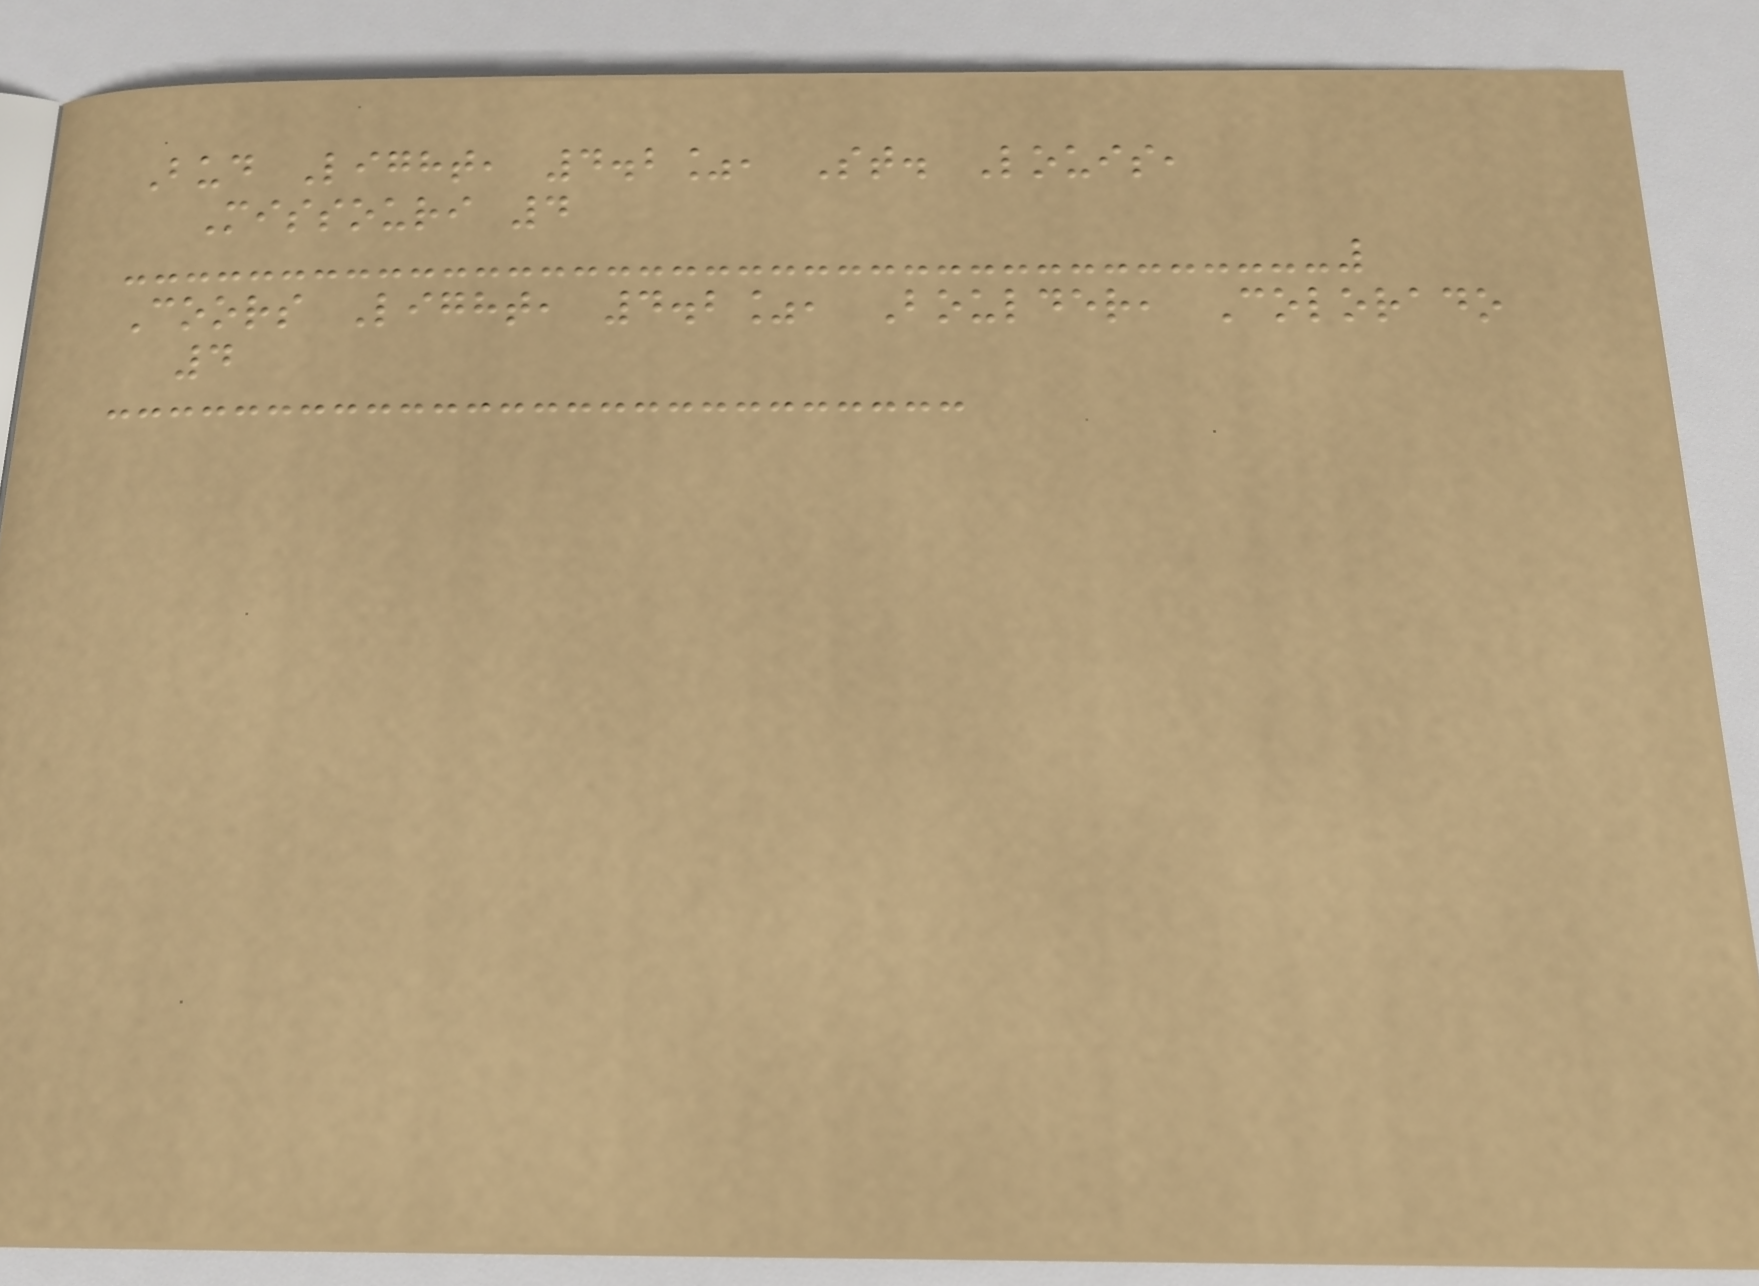Bud Light, 4.2%, St. Louis,
Missouri 4
Coors Light, 4.2%, Boulder, Colorado
4
